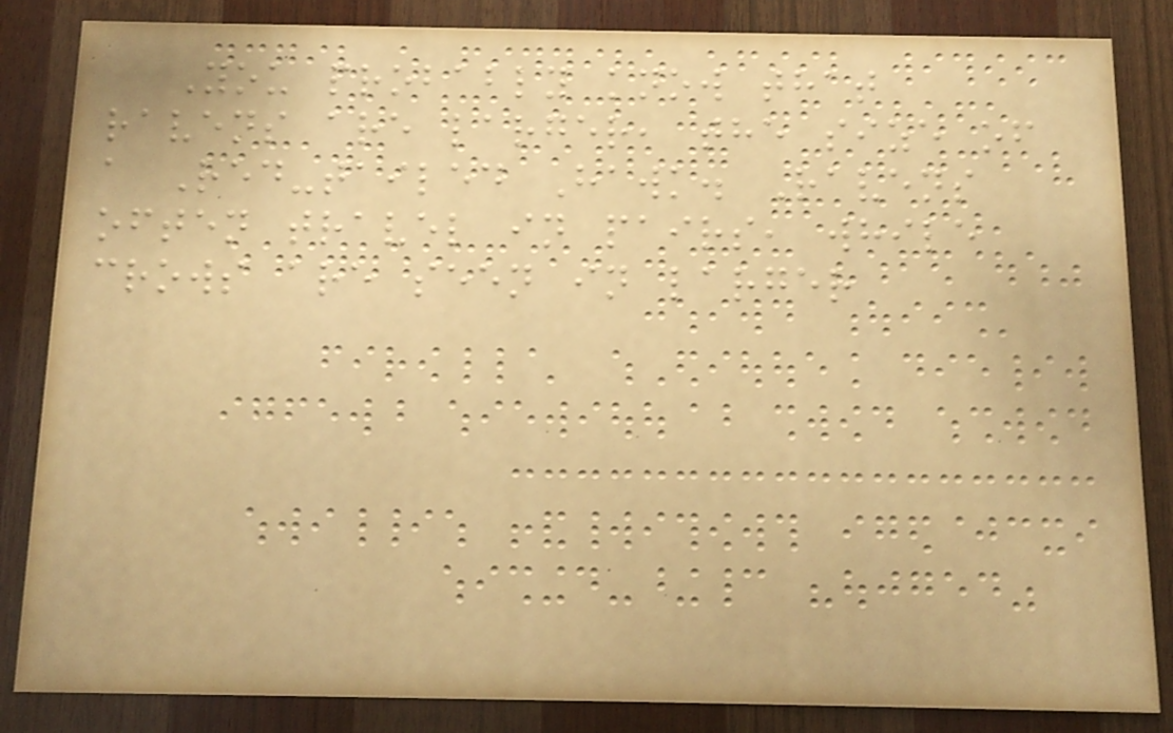You probably know that
ravens are larger, the size of
a Red-tailed Hawk. Ravens
often travel in pairs, while
crows are seen in larger
